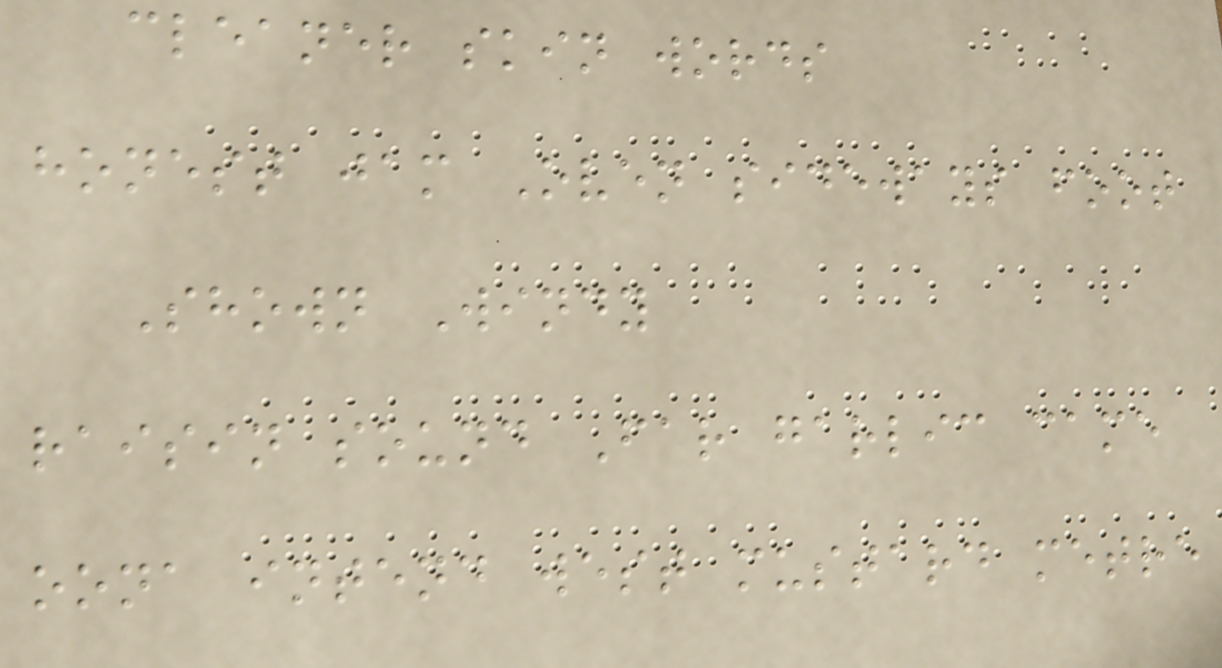cleaner skin words
honest jam Oven sideways foot
Shown Windy
raisin sound Far garlic came
oona intend west mustard metre
